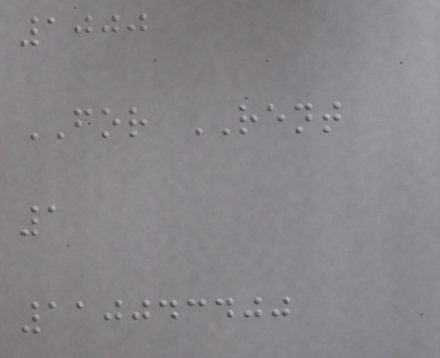1000
FOR RENT
1
110043400
